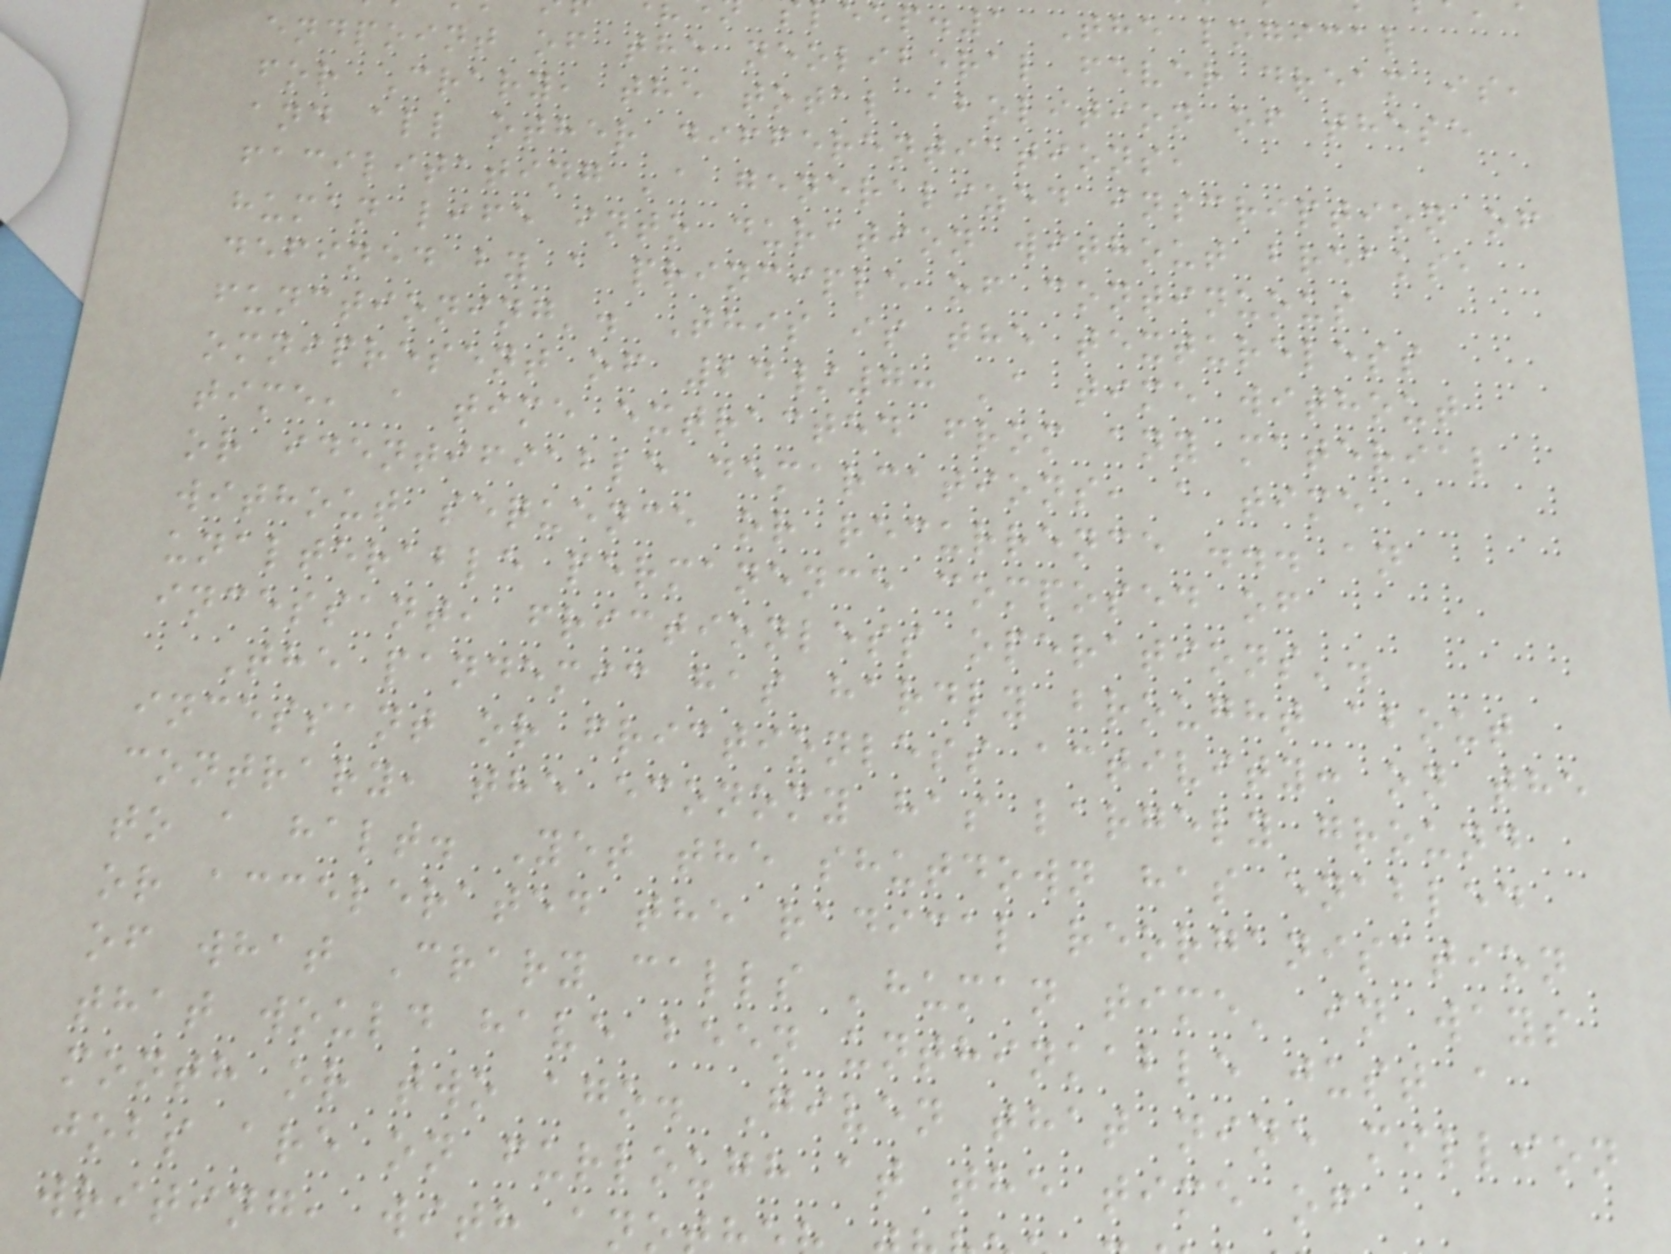eep.1 The logical
endpoint of the neoliberal fever dream is,
for Crary, the total abolition of these
and all other differentiations,
facilitating 'a generalized inscription of
human life into duration without breaks,
defined by a principle of continuous
functioning'. This is the textureless
omnipresent of 24/7: 'a time without
time, a time extracted from any material
or identifiable demarcations, a time
without sequence or recurrence ... an
unalterable permanence composed of
incessant, frictionless operations'.
The pandemic has hardly brought about
incessant or frictionless activity: on the
contrary, the economy has largely ground
to a halt. Yet the shutdown has enabled
or accelerated the radical reorganisation
of what Crary calls 'human time' in ways
that would have been unthinkable just a
month or two ago. Given that nine million
jobs are on furlough at the time of
writing, with an
